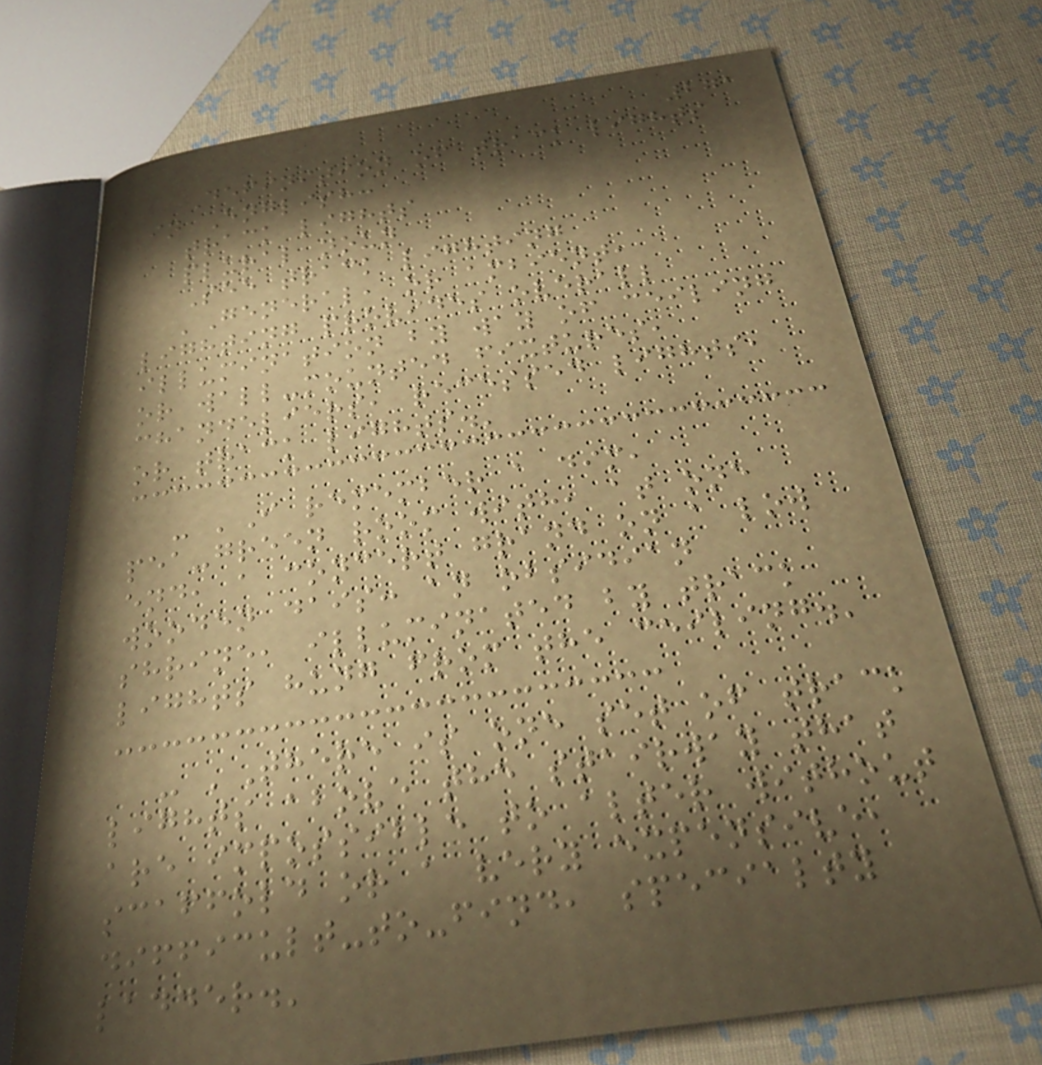271
Definition of track lights
in English:
track lights
plural noun
See track lighting
'General, or ambient,
lighting provides overall
illumination by way of ceiling
or wall-mounted fixtures,
chandeliers, recessed lights,
or track lights.'
- 'I remember a dim,
pea-green room with, at one
end, a concert grand on a low
wooden dais: an obsidian
shrine, illuminated by track
lights hung from the ceiling.'
- 'There is one set of track
lights above the stairway that
are impossible to alter without
scaffold or a very expensive,
difficult-to-find, specialty
ladder.'
